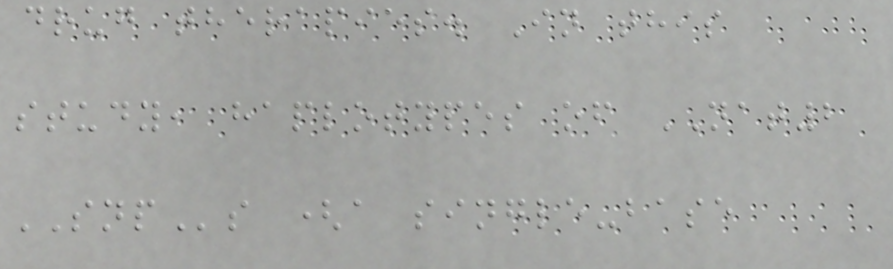drug therapies. In this
study, haplotypes of NAT2
SNPs (a single-base
